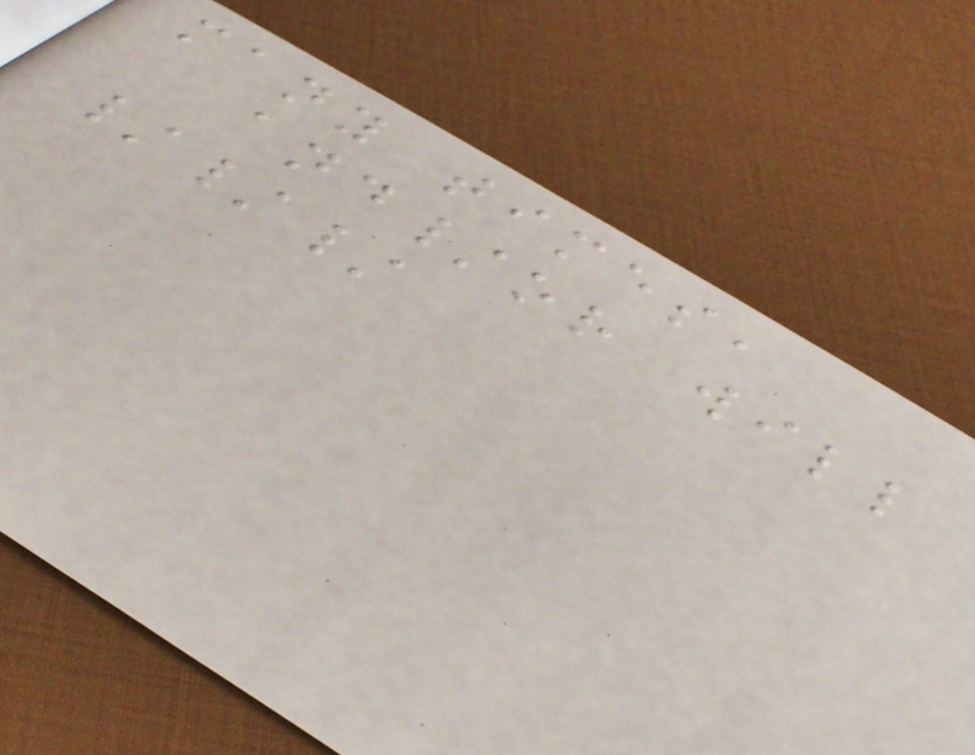many times,
and/or will
///
